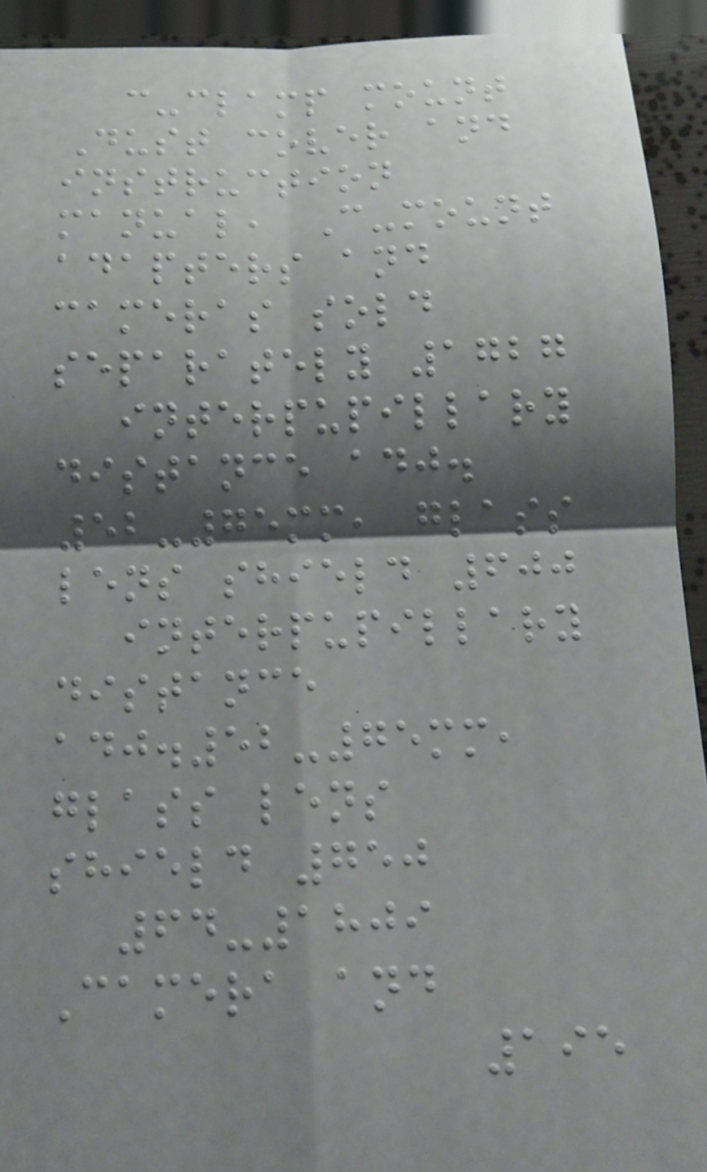c-clamp mount
Dust cover and
instruction
manual, C-mount
adapters and
cameras sold
separately 1727
interpupillary
distance adj.
52-75mm, glass
lens shield 600
interpupillary
distance
adj.52-75mm,
glass lens
shield 750
64-1809
Camera and
195
